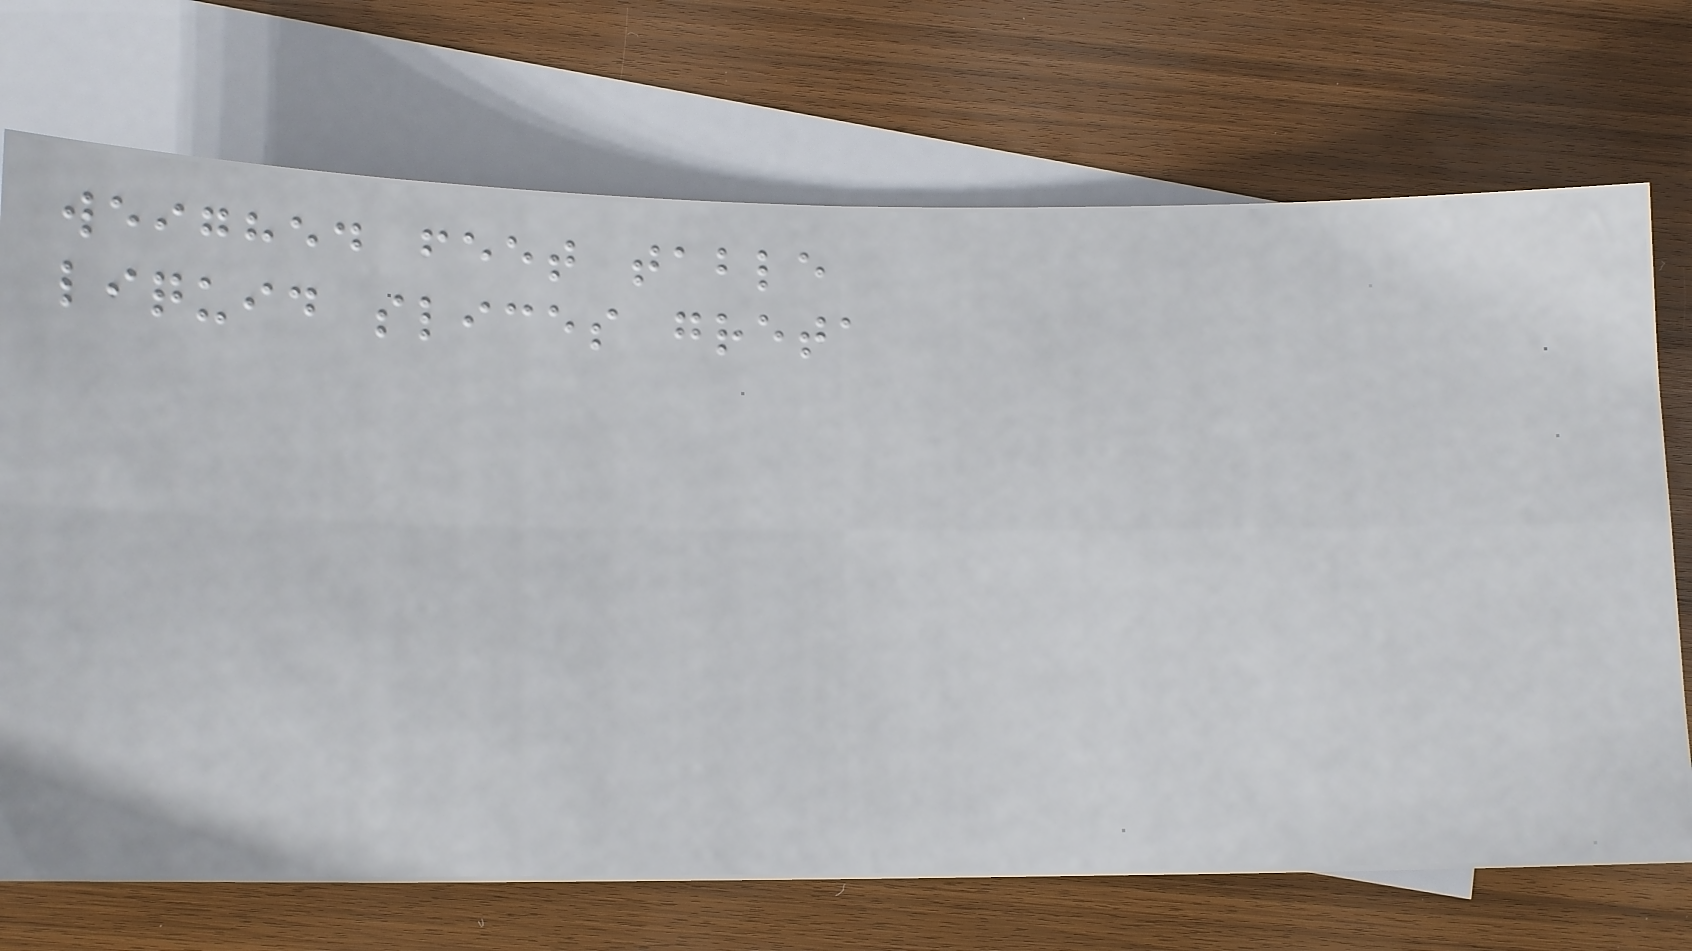weighed feet table
liquid slices greta
